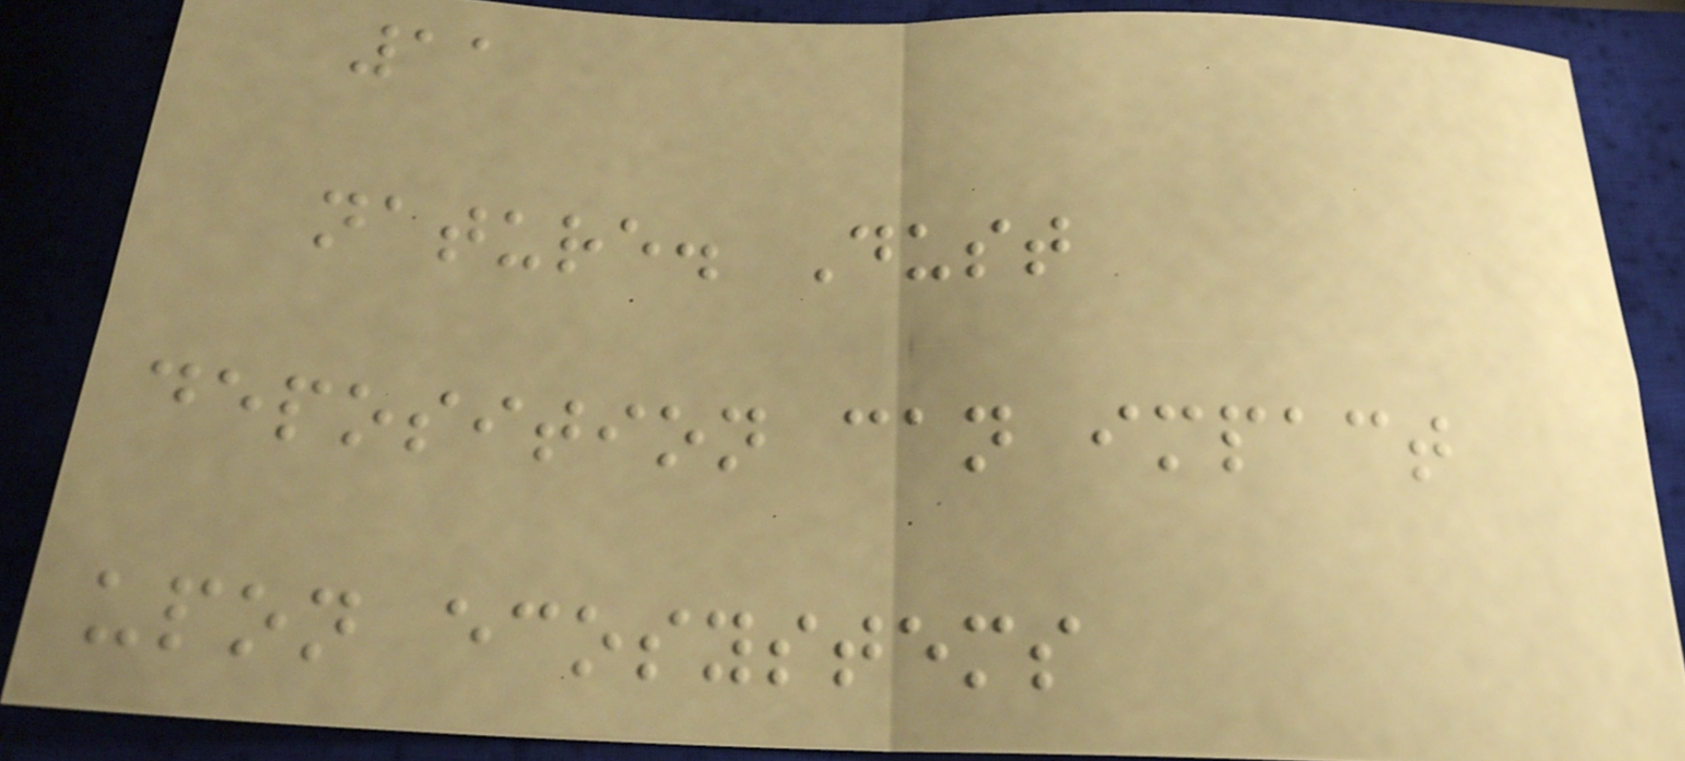11
nature. Dust
deposition can impact
upon ecosystems
